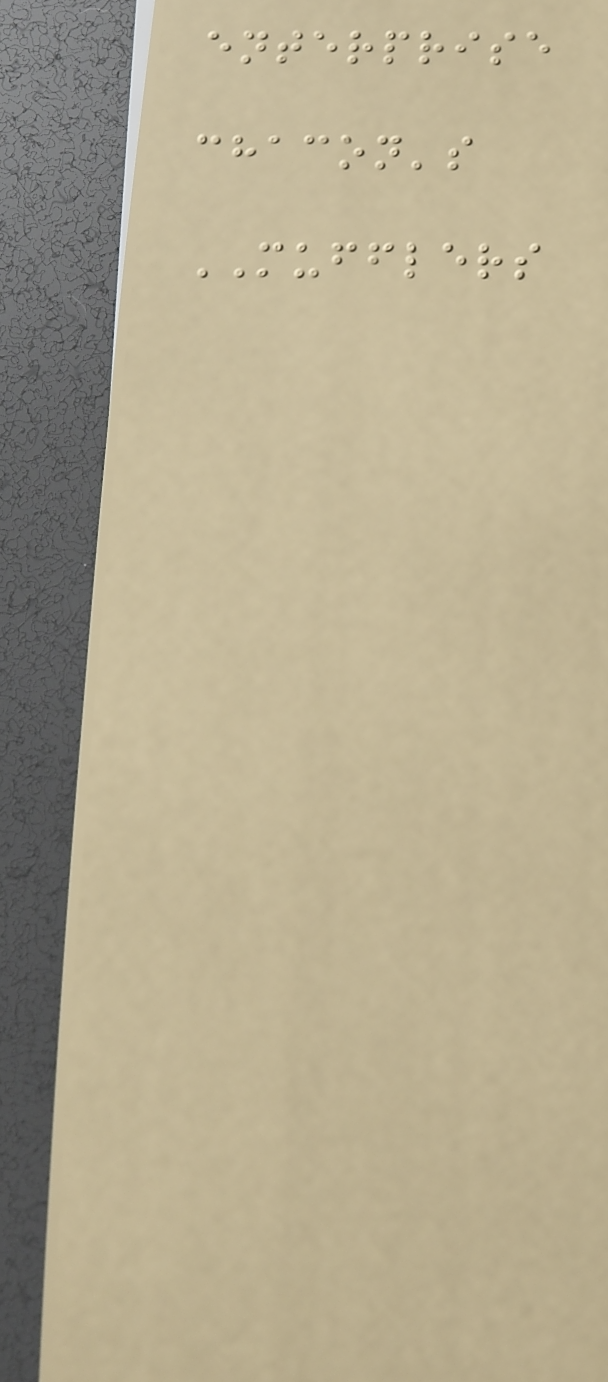enterprise
chacon's
MUFFLERS
